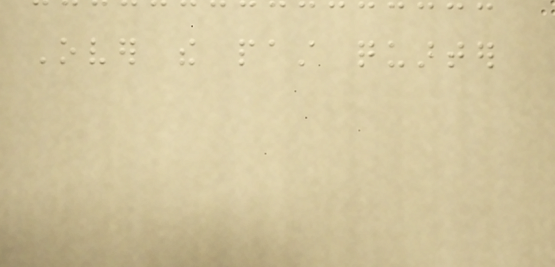Over the past quarter
